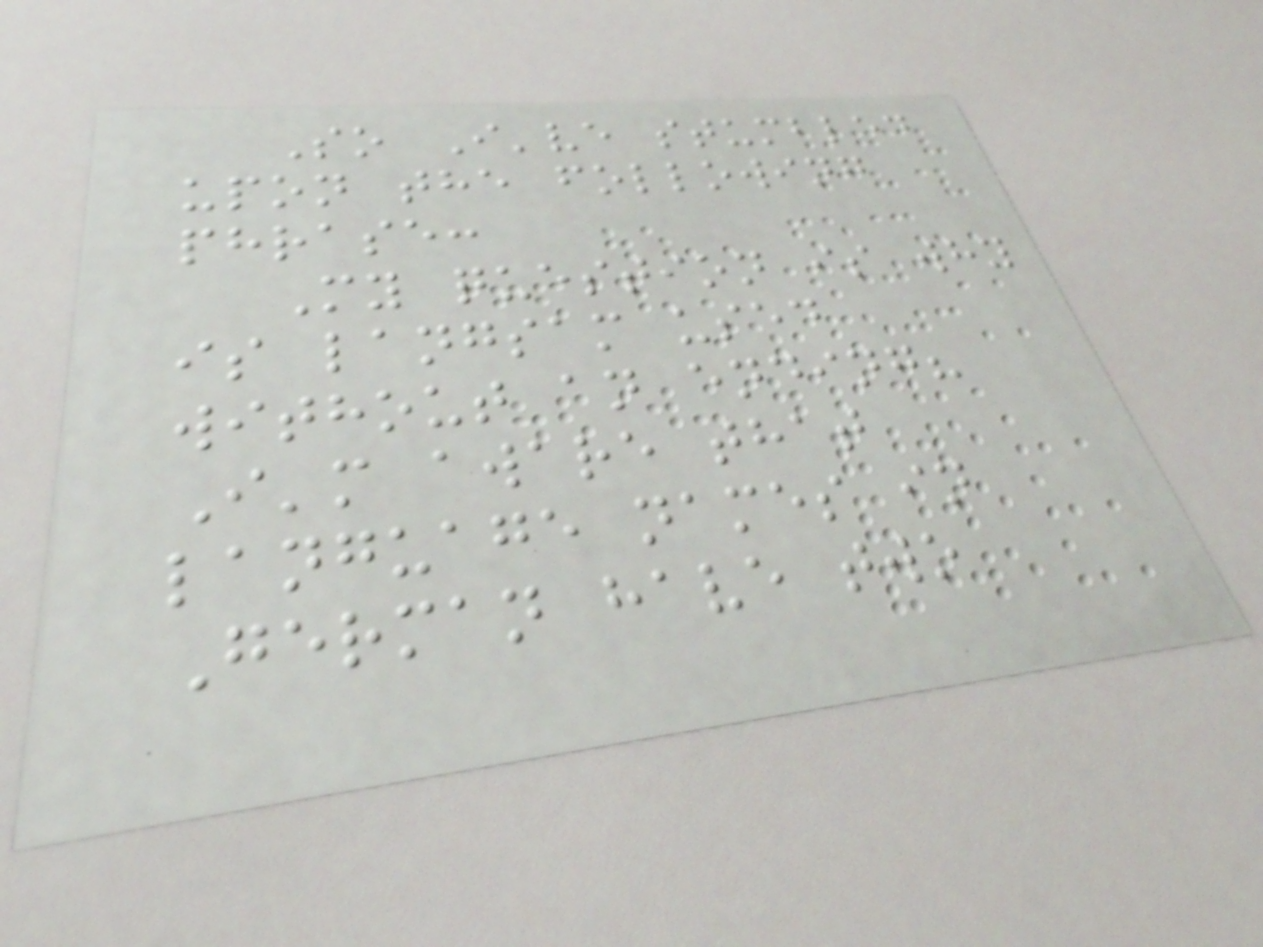So I've stumbled
upon the following
phrase:
My question is why
is langsam used
without an ending?
I'm aware that
language names in
German have two
